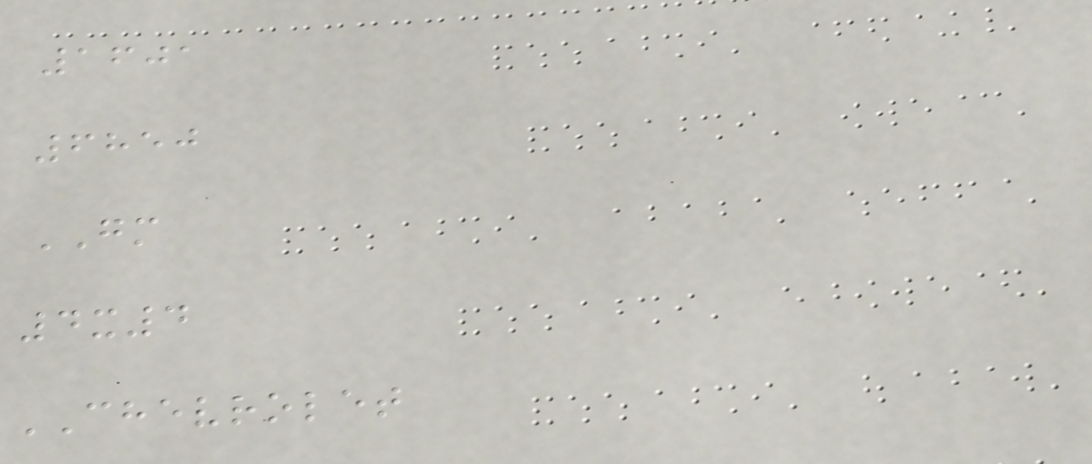1601
6850
GM
4x4
CHEVROLET
